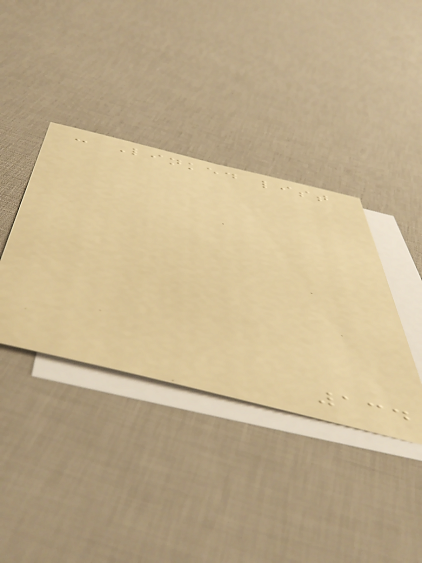- Linked list
134
